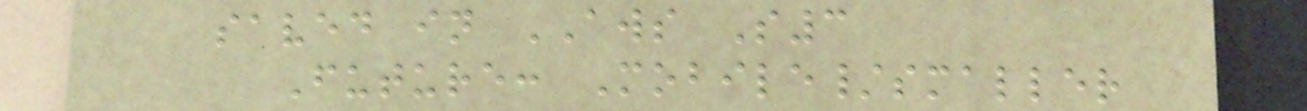saved in AWS S3
Future: Mobile/smaller
